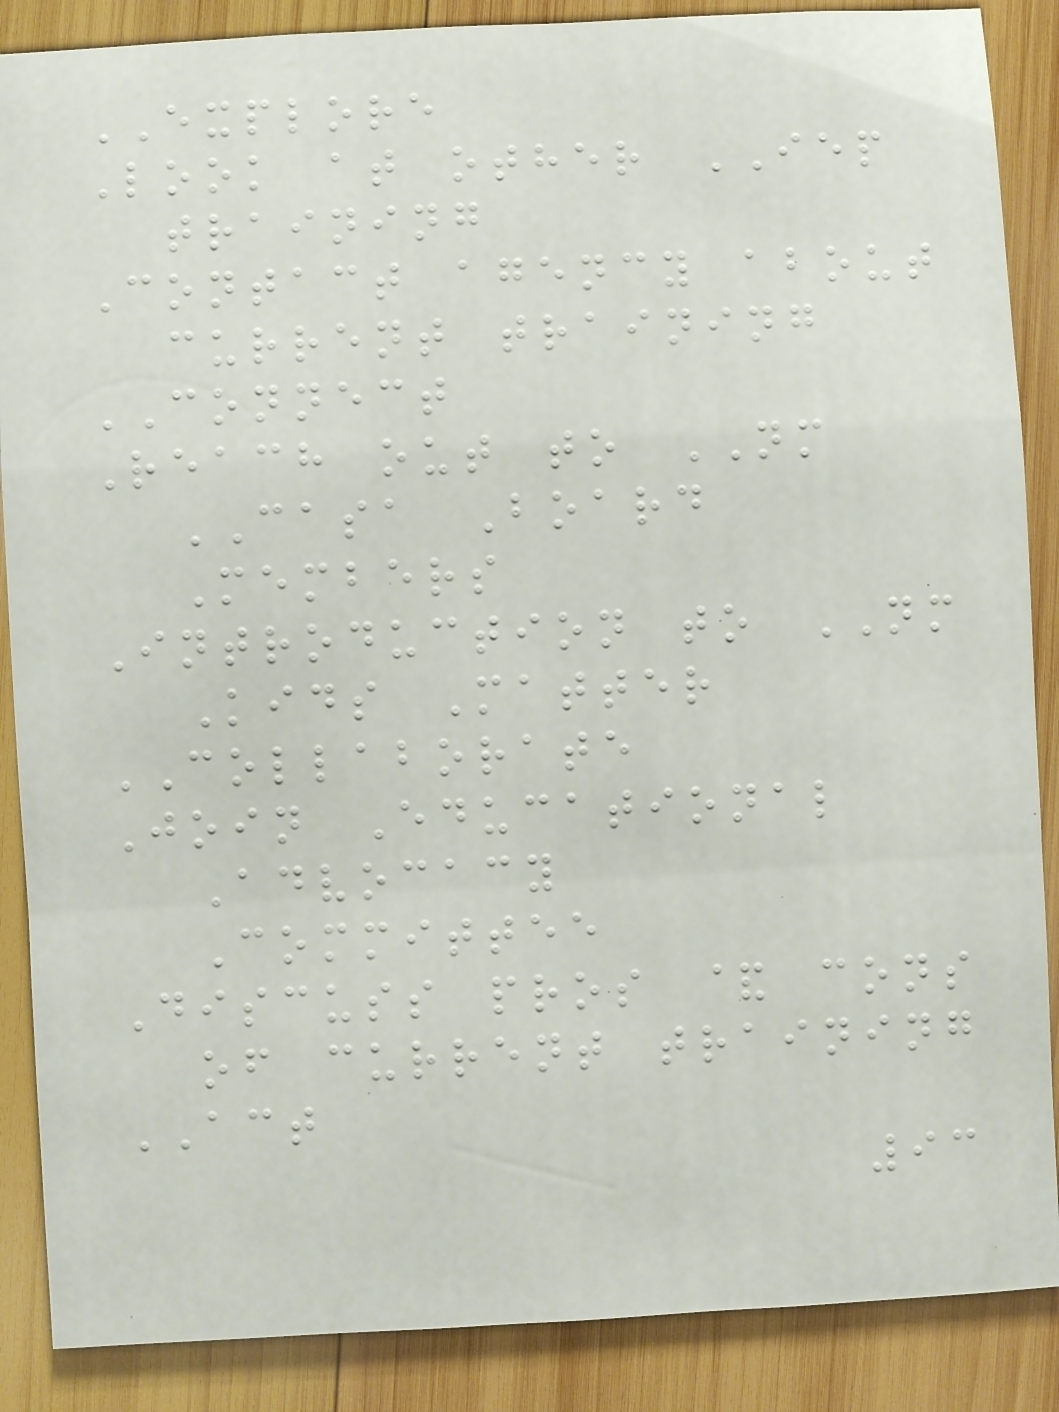EXPLORE
Look at other IEP
training
Contact agency about
current training
CONNECT
Reach out to NM
CASA Board
Members
Introduction to NM
Kids Matter
COLLABORATE
Join Educational
Advocacy
Committee
Discuss pros & cons
of current training
ACT
93
